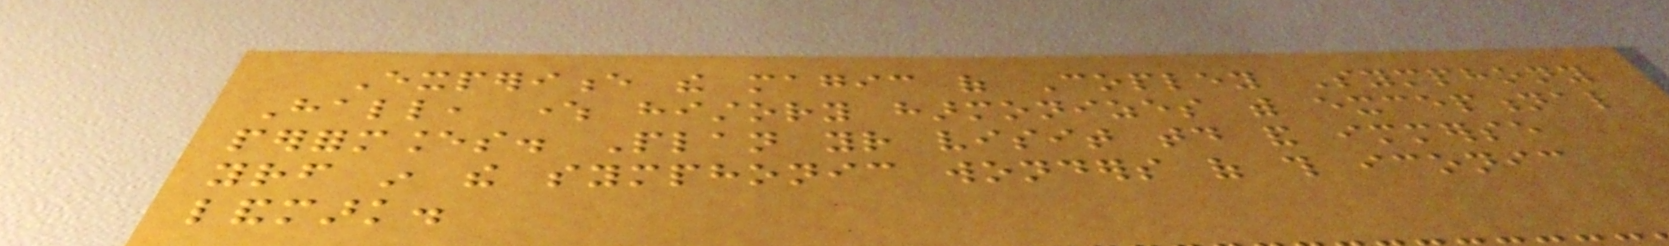Experience the magic of Copley Symphony
Hall, where history harmonizes with exceptional
performances. Plan your visit today and immerse
yourself in the symphonic wonders of this iconic
landmark.
